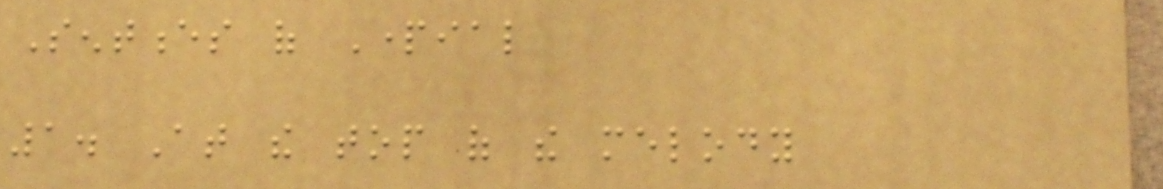Sentences of Partial
1. At the top of the melody
